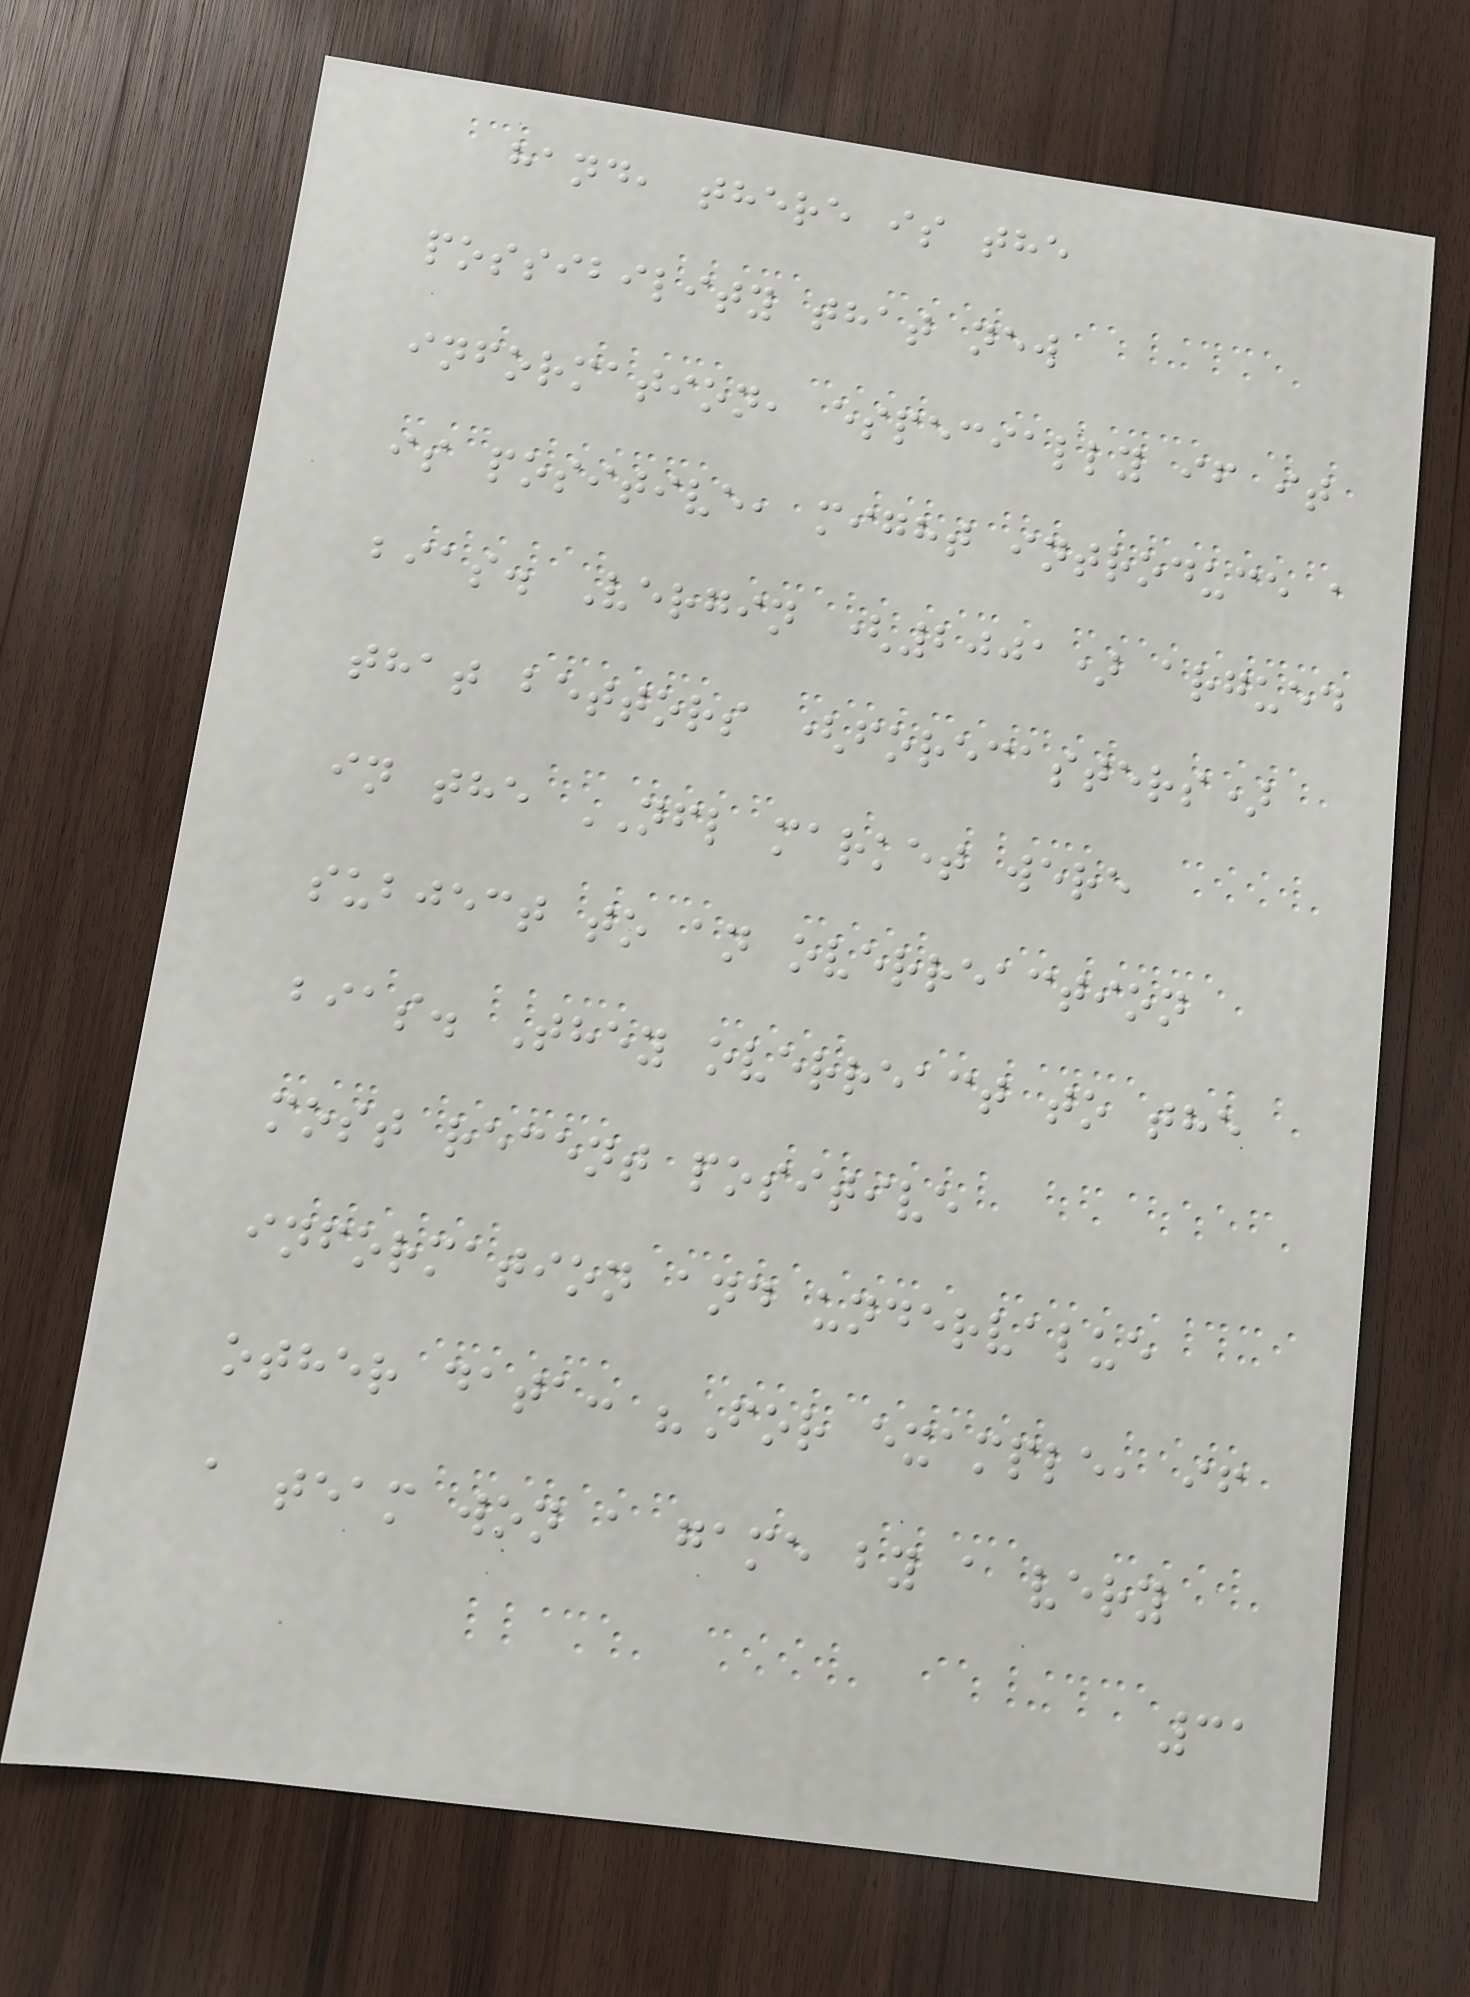hand, there is the
possibility that new
information, especially if it
is positive, might introduce a
bias. Vergin (2001) argued
that bettors (forecasters)
in the NFL market were
subject to an overreaction
bias. They overreact to the
most recent positive
information and undervalue
other data: "For example, if
a team won a game by a very
31
